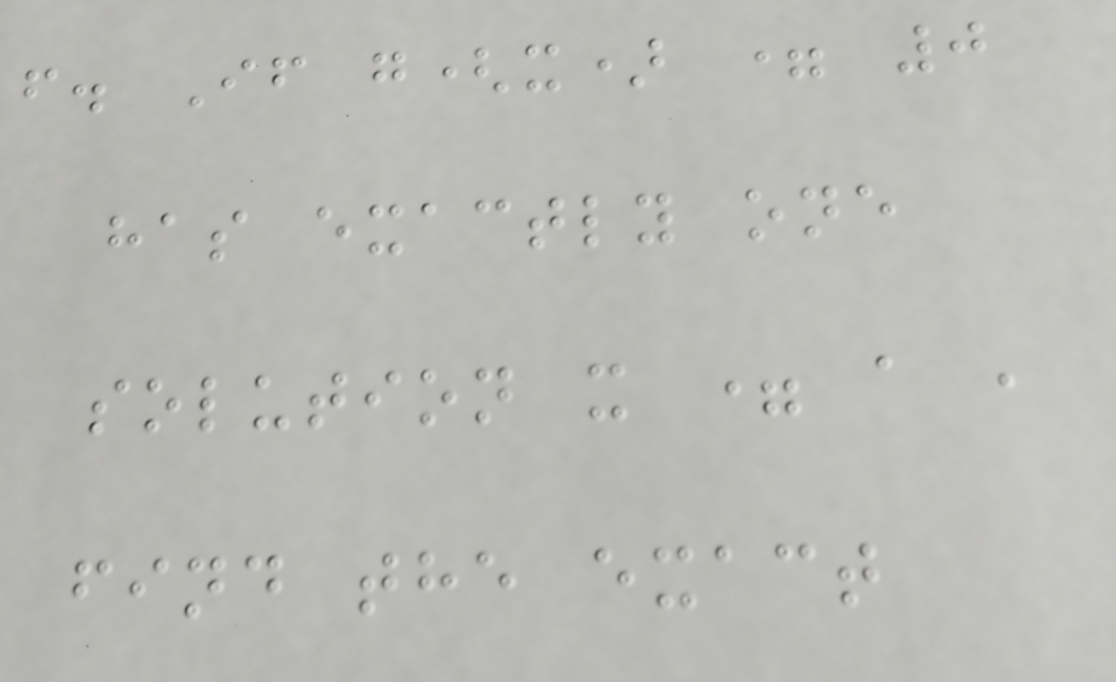f. If g(x) = 0
has exactly one
solution x = a ,
find the exact
